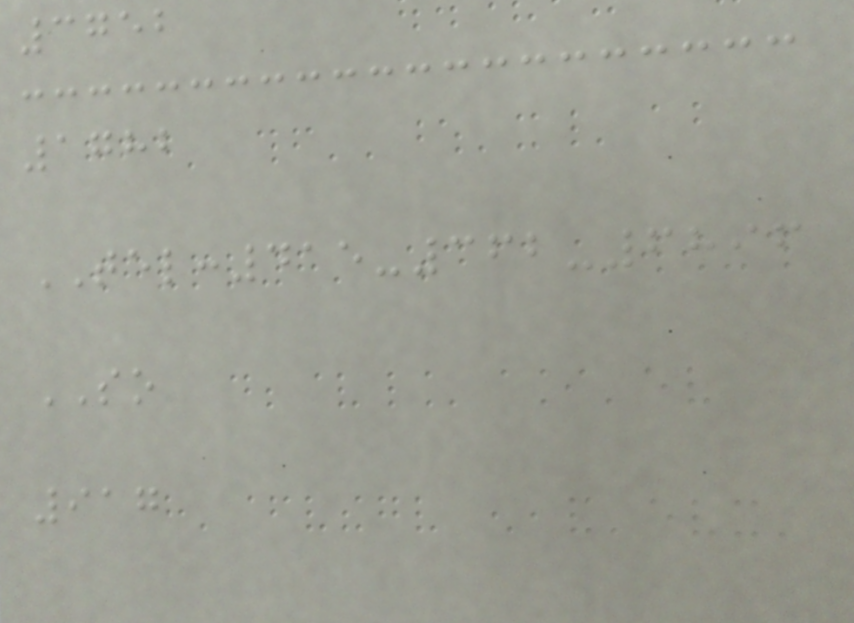3752
1782
TEL:415-362-6896
SO
917
